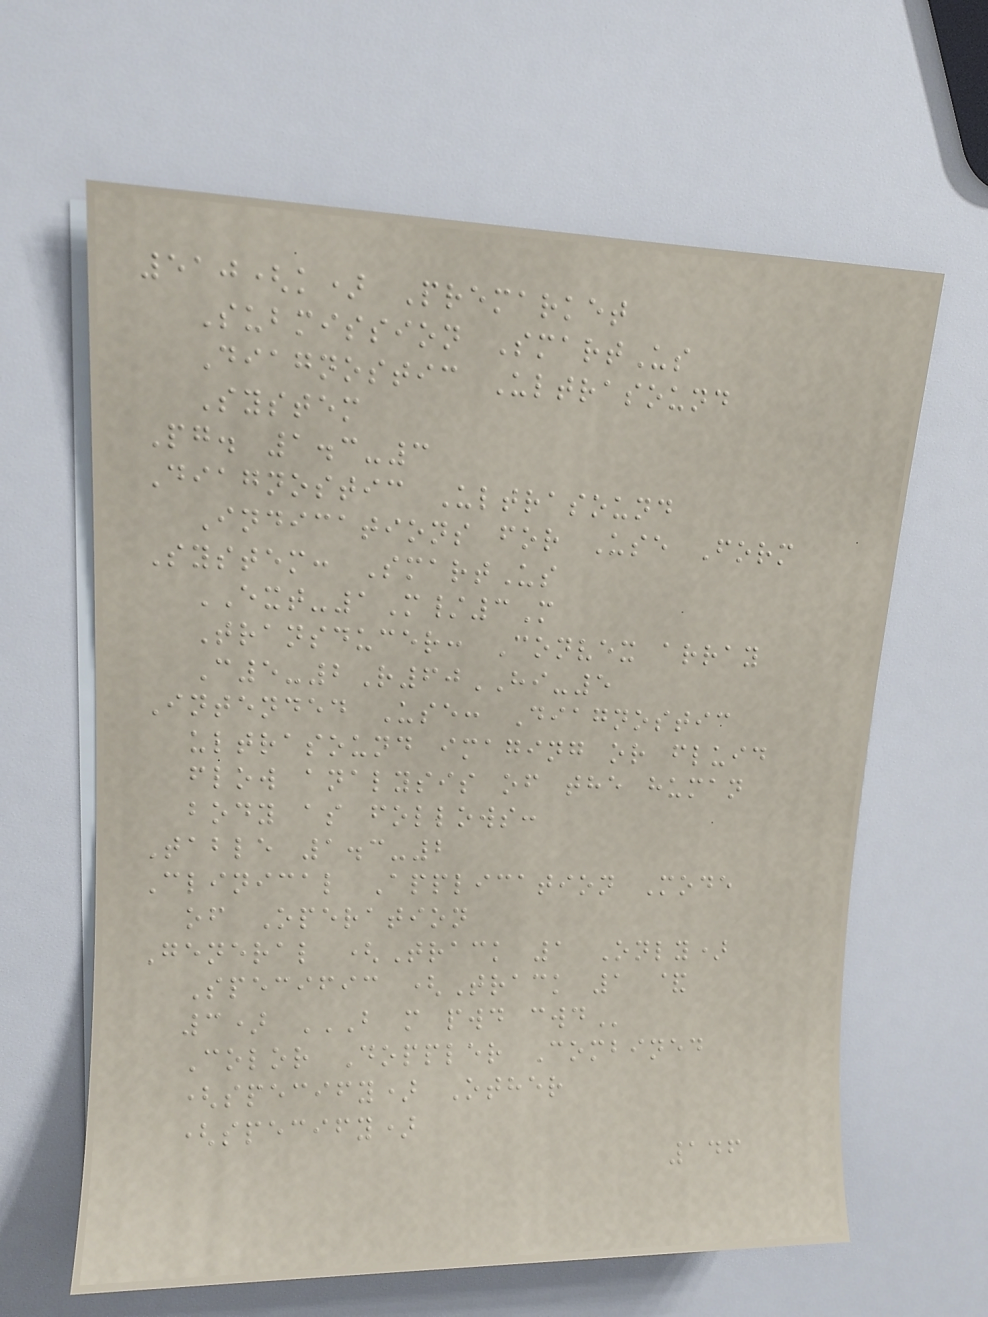510(k) Premarket
Submission SmartUs
Diagnostic Ultrasound
System
Pg. 1.3-3
Diagnostic Ultrasound
Indications for Use Form
System: SmartUs
EXT-1M/3M
Transducer: Convex array
C5-2R60HI-5
Intended Use: Diagnostic
ultrasound imaging or fluid
flow analysis of the human
body as follows:
Table 1.3-2
Clinical Application Mode
of Operation
General (Track 1 Only)
Specific (Track 1 &
3) B M PWD CWD
Color Doppler Combined
(specify) Other
(specify)
146
